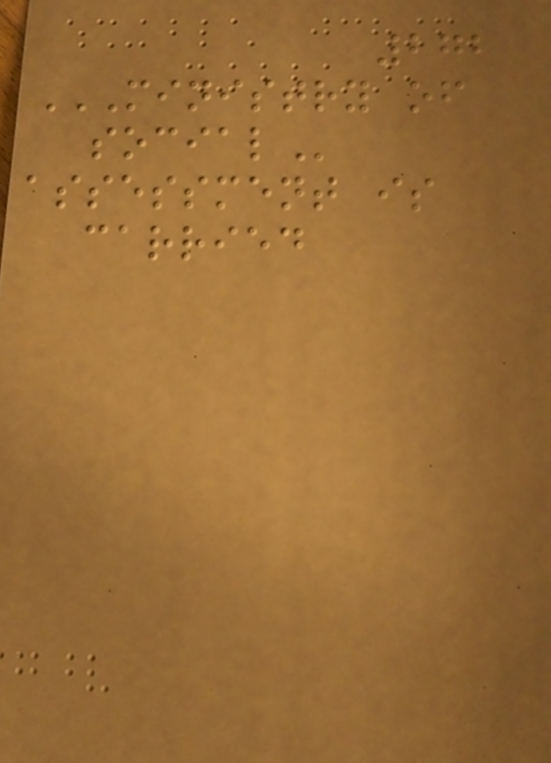272
MINISTRY OF
SOCIAL
assessment is
carried
